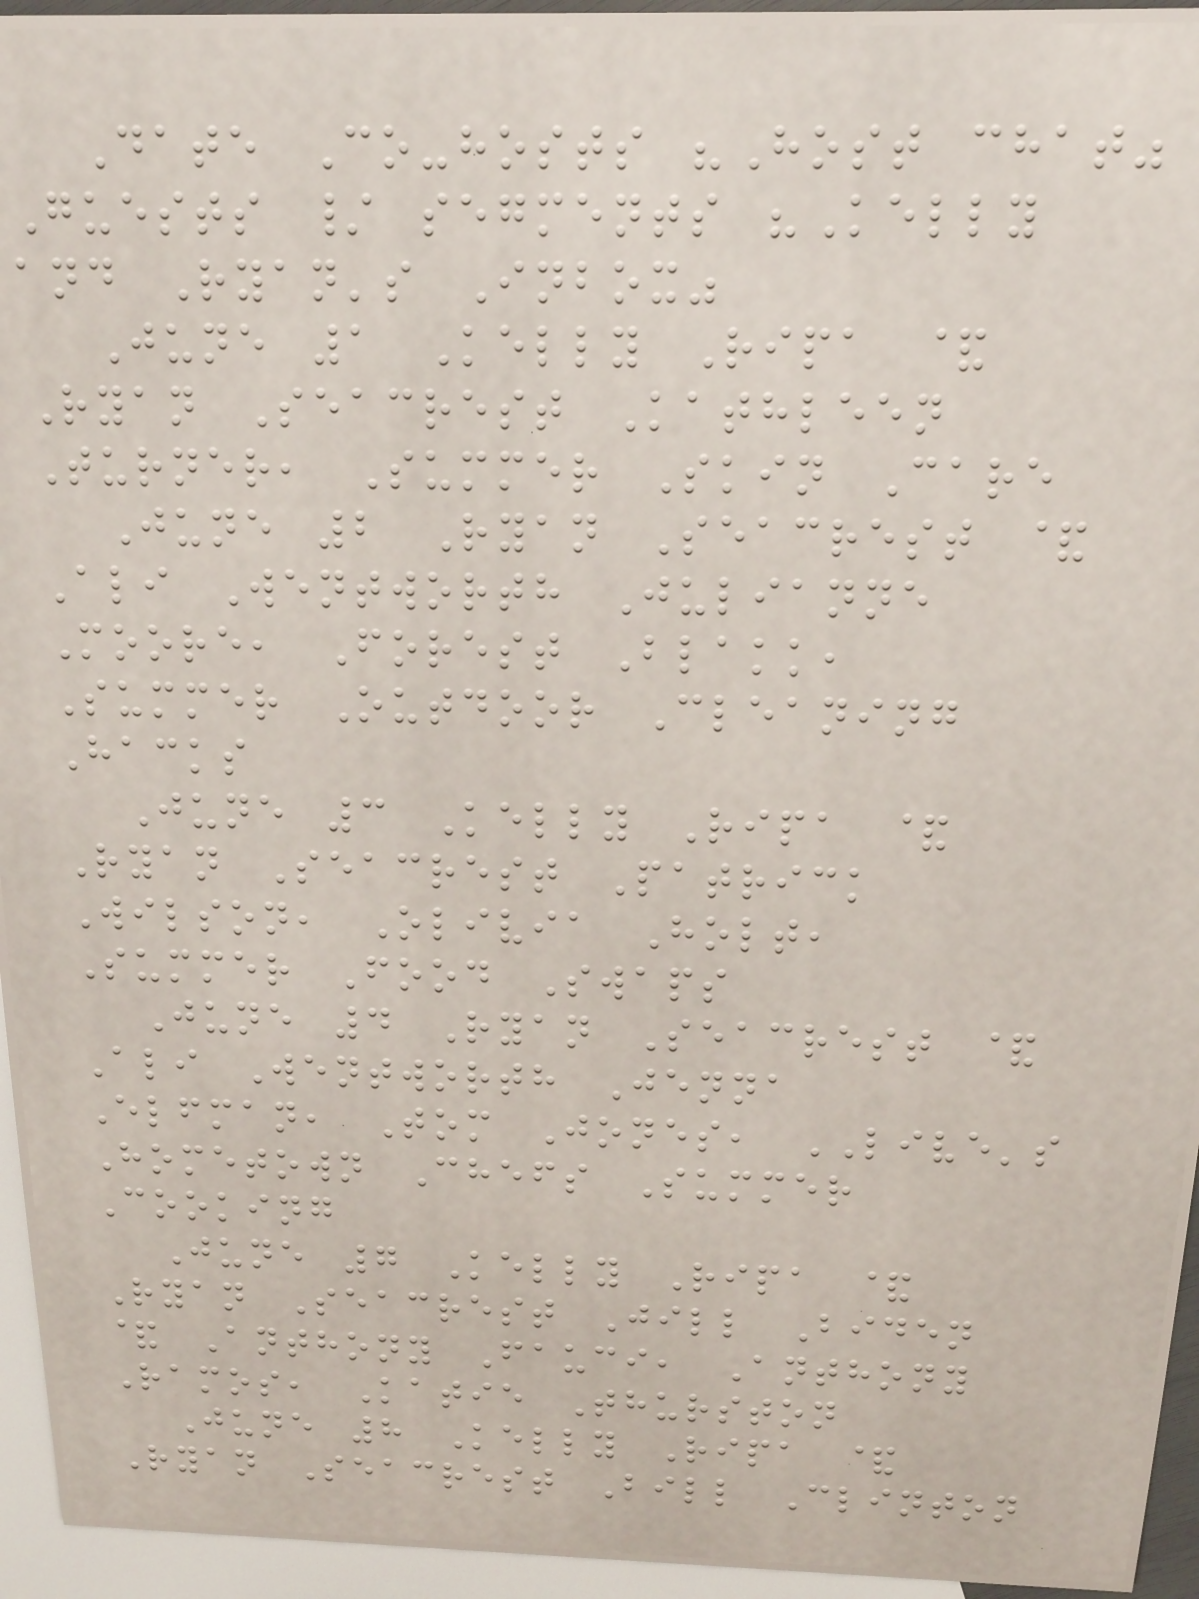Date Co-hosts "Host chat"
Guests / segments "Kelly
and Ryan's Inbox"
June 1 Kelly Ripa &
Ryan Seacrest Kathleen
Turner, Summer Skin Care
June 2 Ryan Seacrest &
Ali Wentworth Julianne
Moore, Forest Blakk,
Summer Outdoor Cleaning
Hacks
June 3 Kelly Ripa &
Ryan Seacrest Patrick
Wilson, Olivia Holt,
Summer Food Swaps
June 4 Ryan Seacrest &
Ali Wentworth Jenna
Elfman, Tom Jones, LIVE's
Hometown Chefs Summer
Cooking
June 7 Kelly Ripa &
Ryan Seacrest Jill Biden
& Anthony Fauci, Anthony
Ramos, Katie Thurston
June 8 Kelly Ripa &
Ryan Seacrest Bill Clinton
